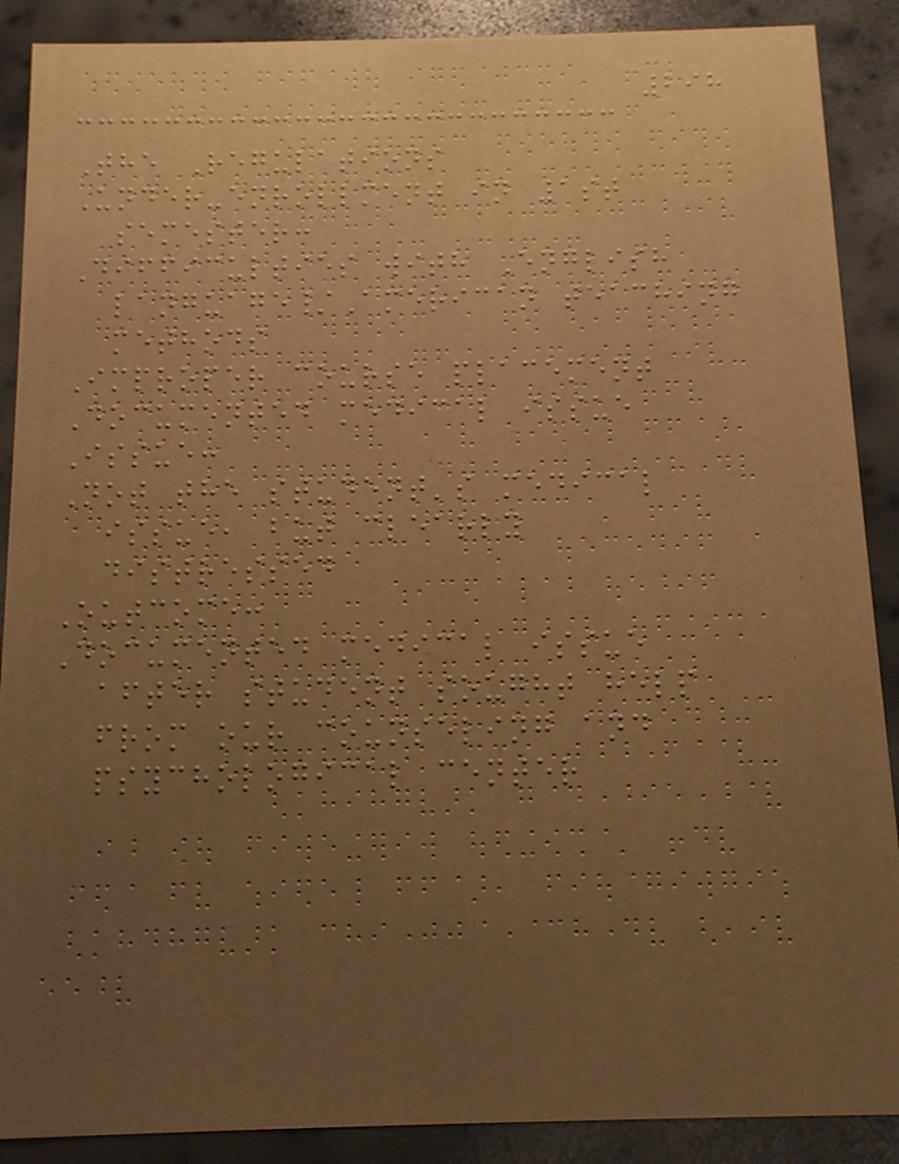298
The Regulations
Under-enrollment in 1st
semester:
Difficulties with English
language/American teaching
methods
Improper course placement
Documented medical issue
Issue:
Not the student's medical
issue, but clearly
distressed
Outcome:
Documented medical issue
after student sought help
from our counseling and
psychological center
